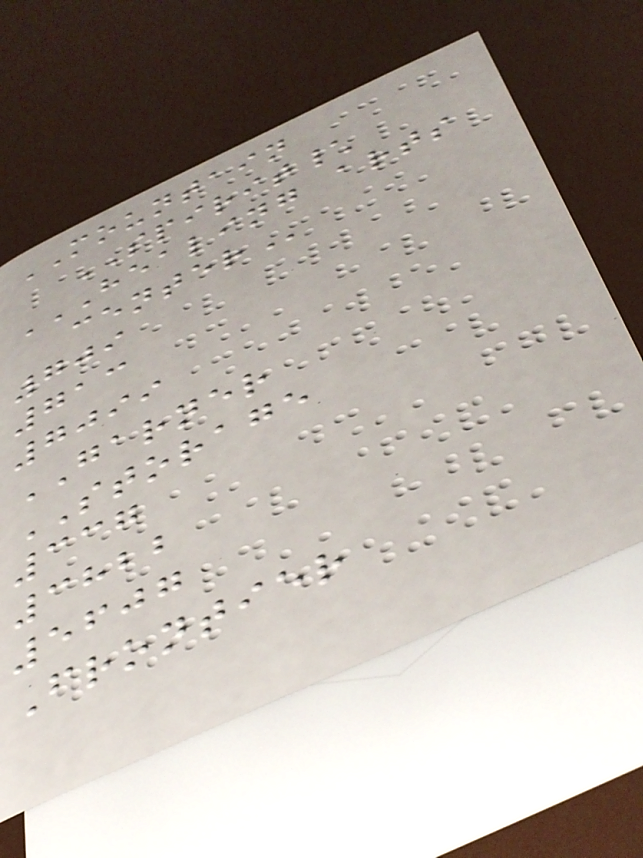MOUNTAIN
SPIRIT\
HEALING ARTS
CENTER
709
713
7099
GARNER
STORAGE
337
3822
5607
Frontier
